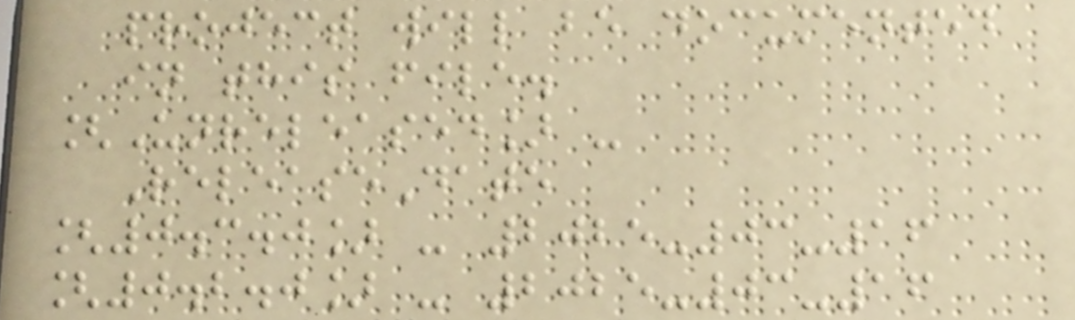project will be documented
in this file.
[Unreleased] -
ReleaseDate
[0.3.0] - 2025-03-16
[0.2.0] - 2025-03-16
